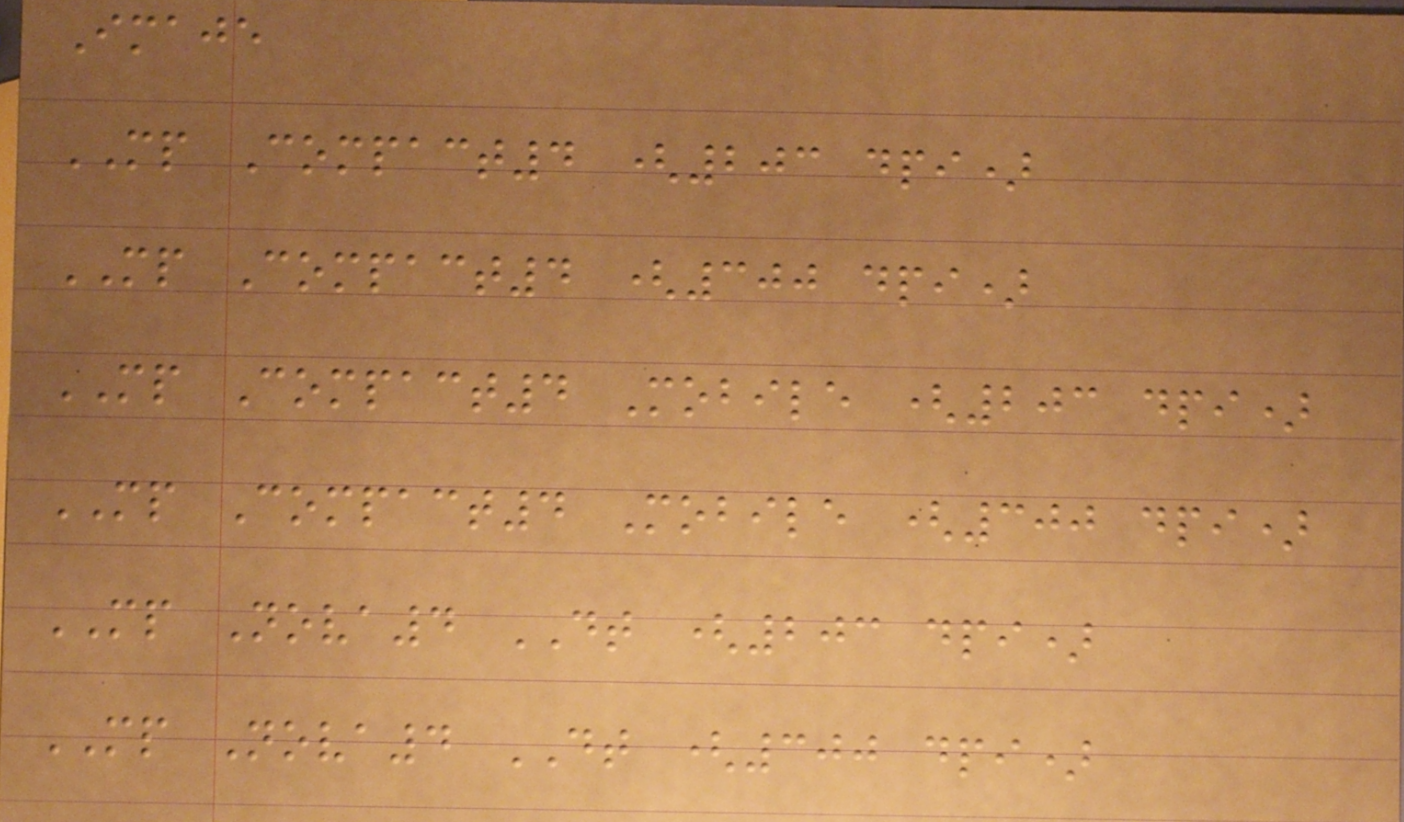Imaje
MP Compact4 (203 dpi)
MP Compact4 (300 dpi)
MP Compact4 Mobile (203 dpi)
MP Compact4 Mobile (300 dpi)
MP Nova4 DT (203 dpi)
MP Nova4 DT (300 dpi)
